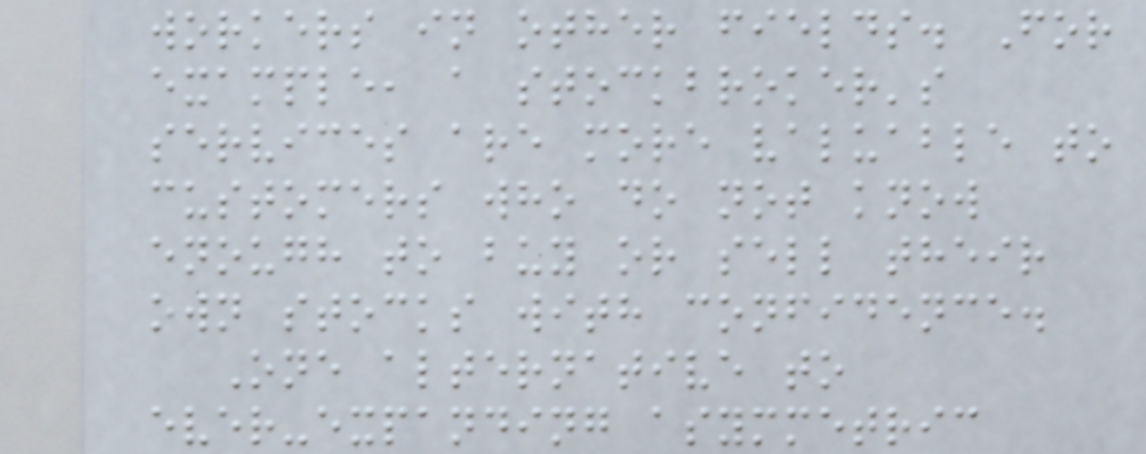workers in other fields. For
example, a stockbroker's
services are more valuable to
customers who do not know
enough to buy or sell their
own stocks with confidence.
One alternative to
ever-expanding asymmetric
